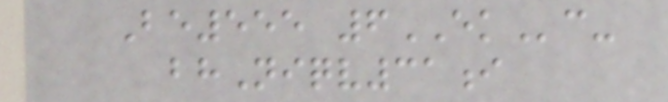Be555 6EKc-
bhNiqv31i
